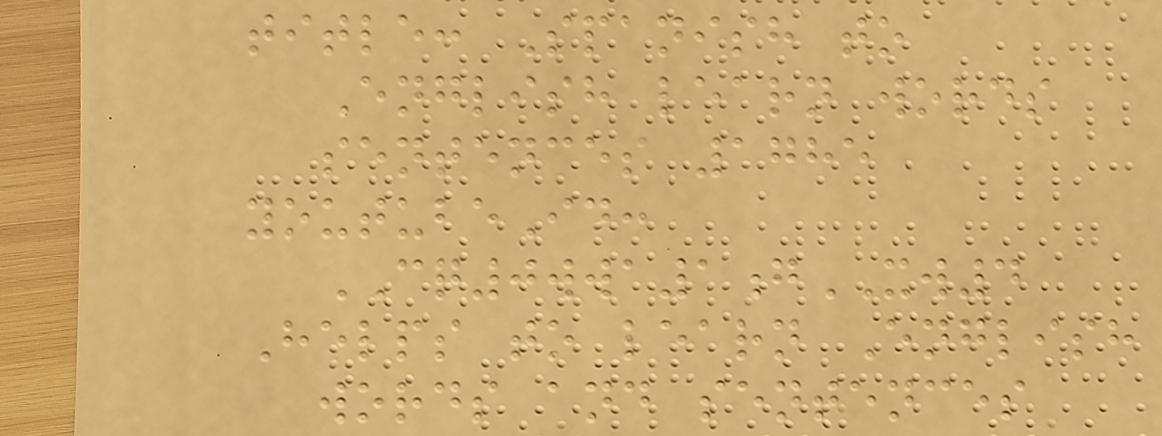title: Spanish to
English learn words
sentences 1785
youtubeId:
CQ0wwa1gXW4
Helps to learn English
words and sentences
